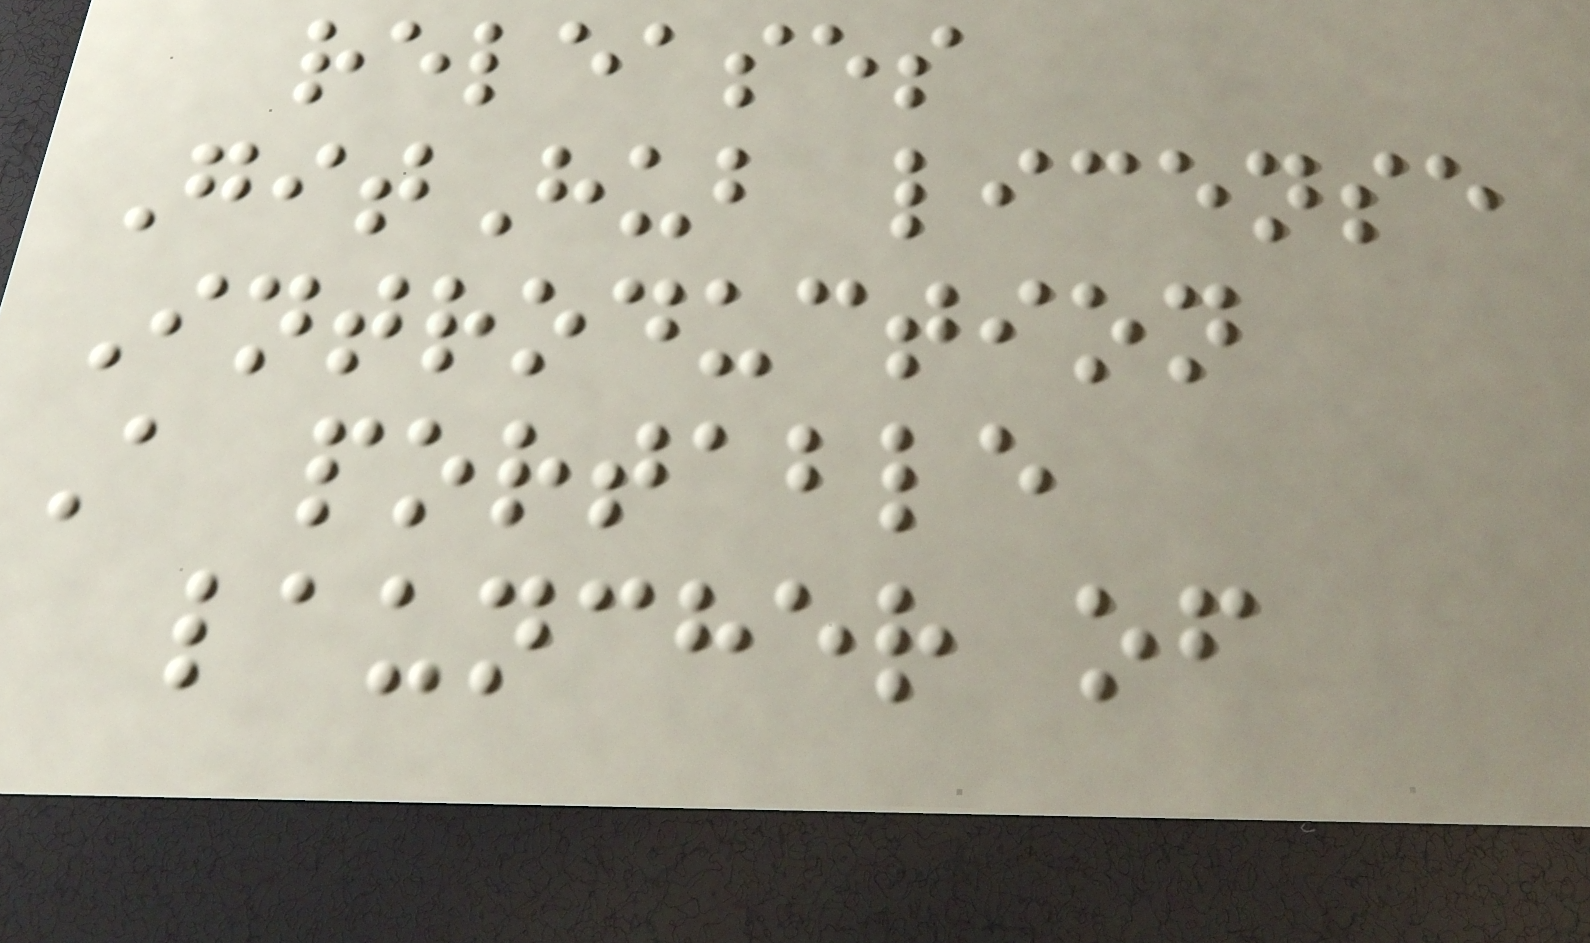releases
GitHub license
Introduction
A portable
launcher of
